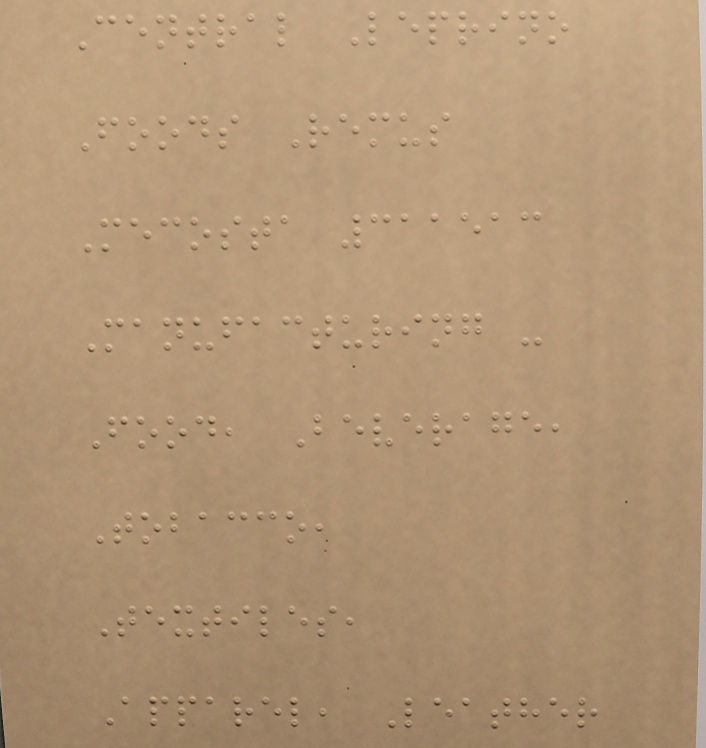Central Leprino
Foods Remus
Mecosta 311513
Manufacturing -
Food, Beverage,
Tobacco,
Textiles,
Apparel, Leather
